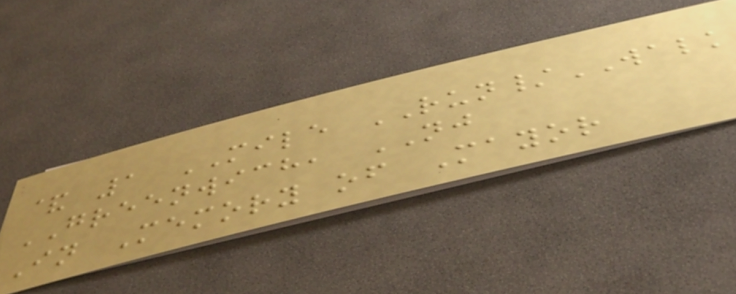& 1 MILE RUN/WALK
GREENWICH, NJ
In Memory of Mayor
